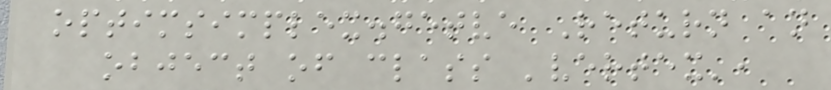optimsimplex.getve Return an
object of class 'vertex',
